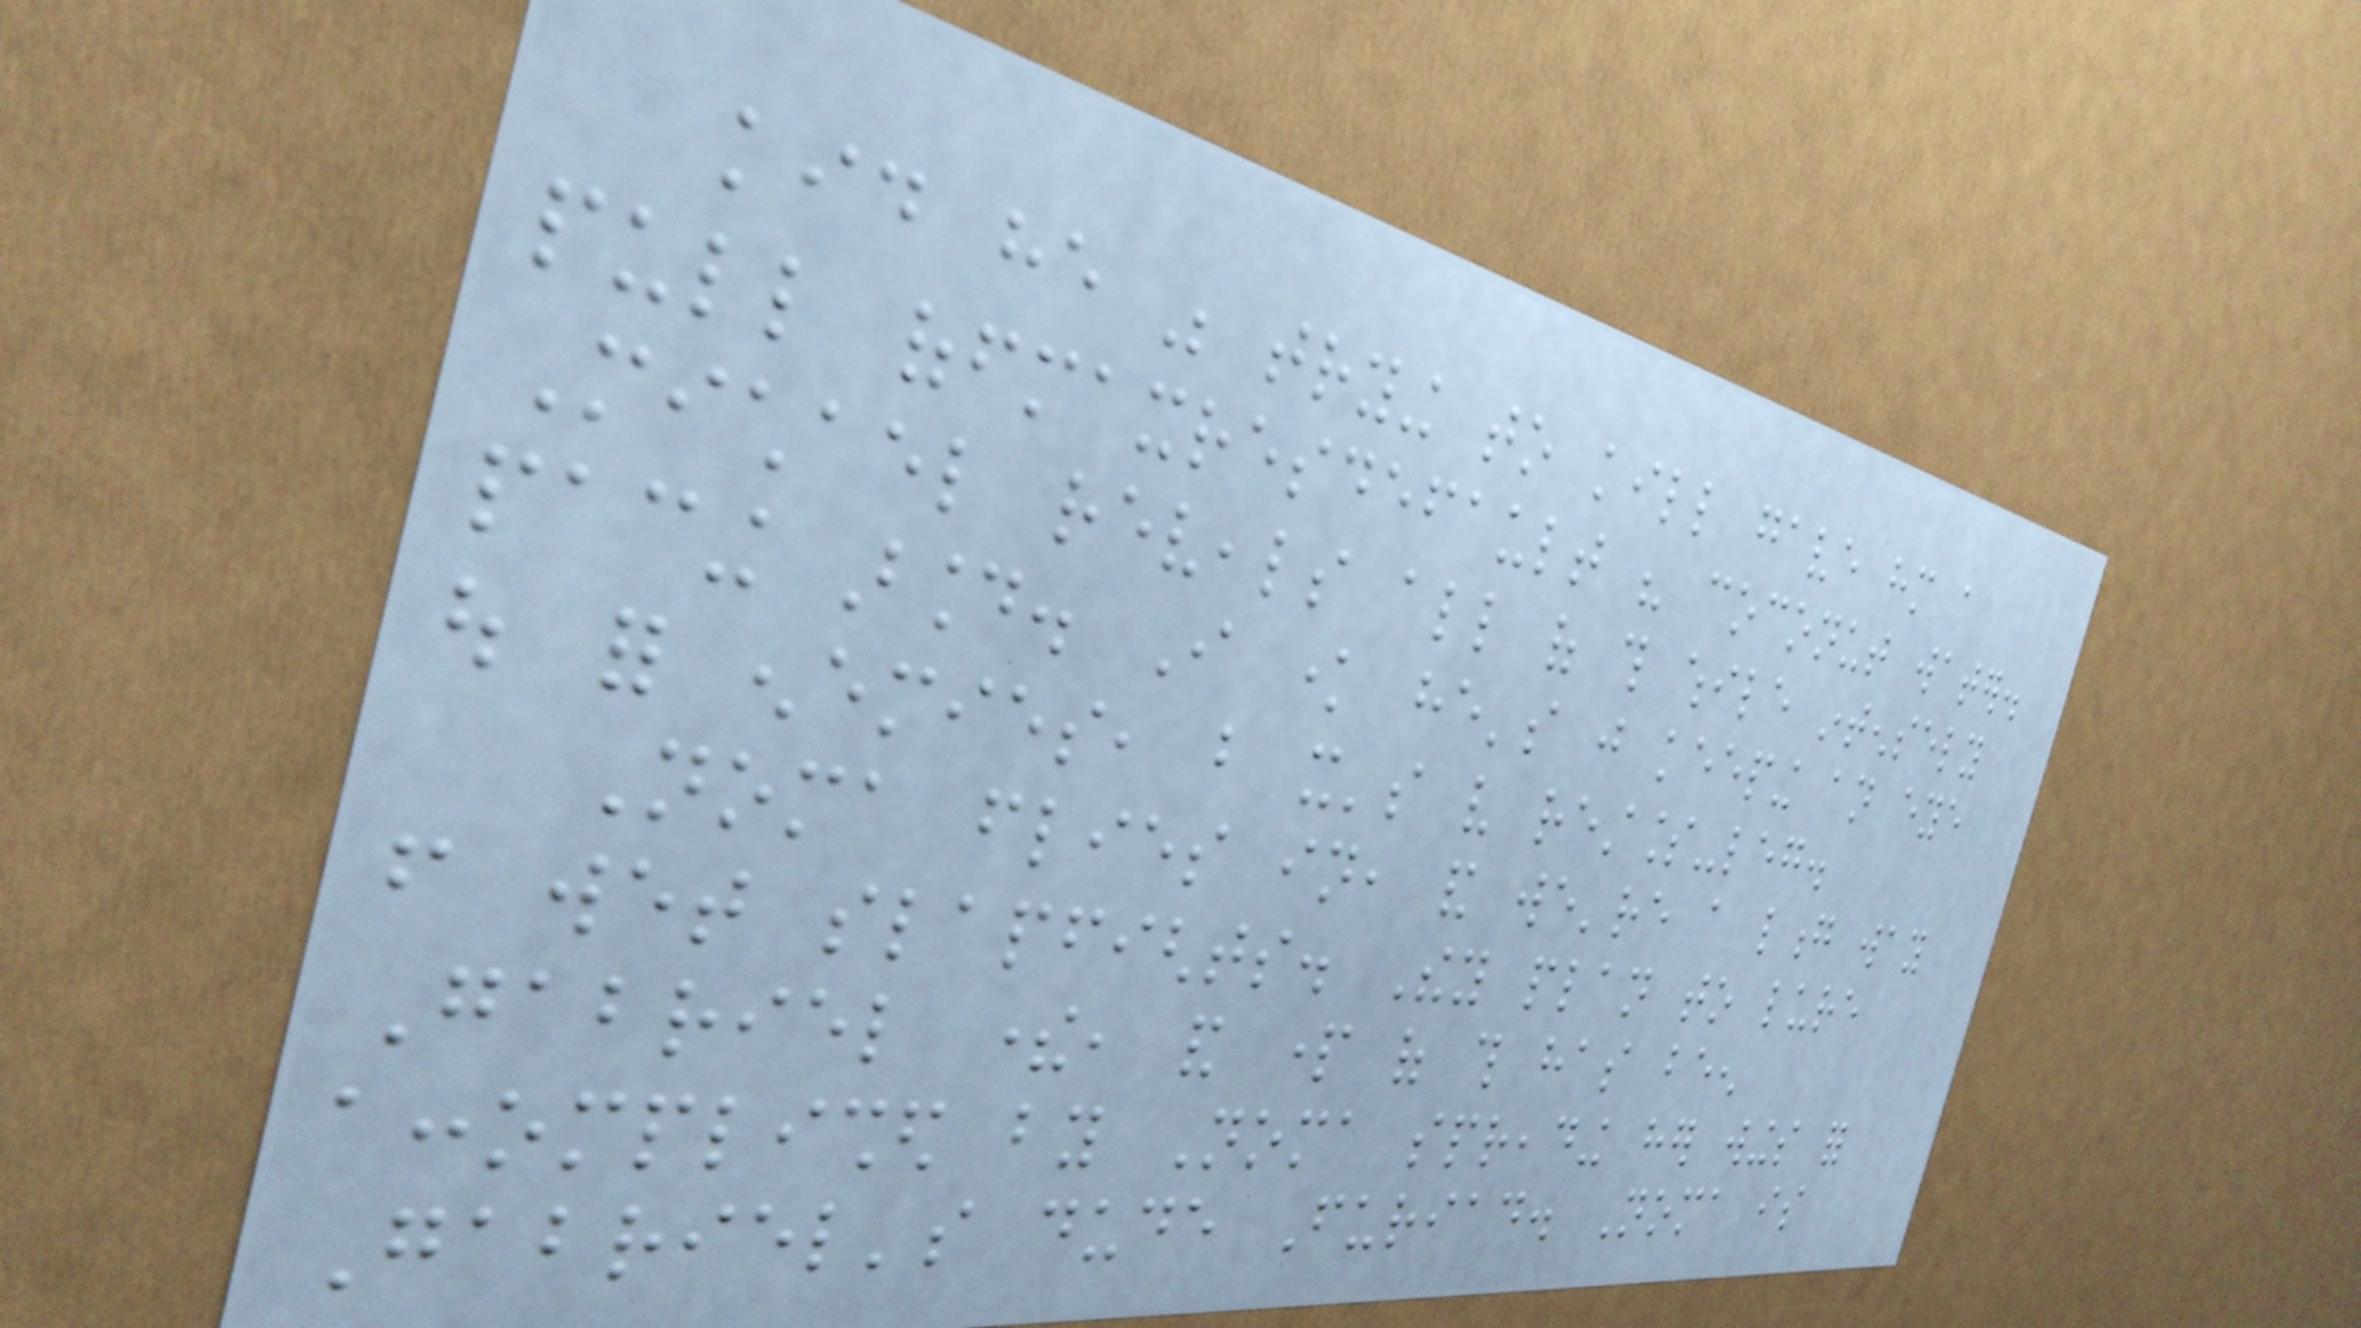kid he was trying to kill gave him a
pull offmaxresdefault his coconut water.
Michael reveals all of this while intensely
pacing around. I know he's just keeping an eye
out for enemies, but it's very restless-leg.
Noma flies in, and we're a long way
from wet slapfights. They plan to lure
Gabriel there, and part of this has been
accomplished by Noma spreading her wings for
Gabriel's dude Furiad. Noma is
